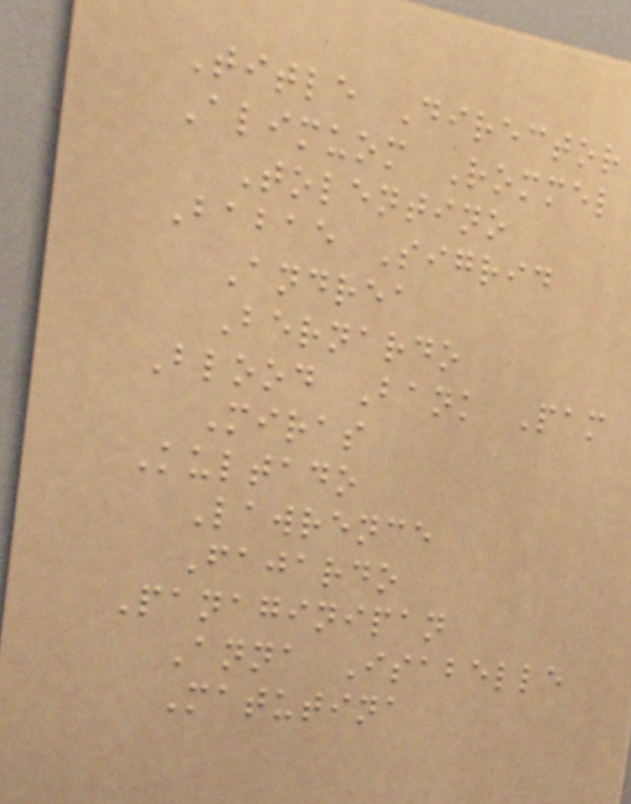Title Director
Alimuom Rommel
Tolentino
Babae Sigrid
Andrea
Bernardo
Blood Bank Pam
Miras
Kultado
Lawrence
Fajardo
Panaginipan
Anna Isabelle
Matutina
